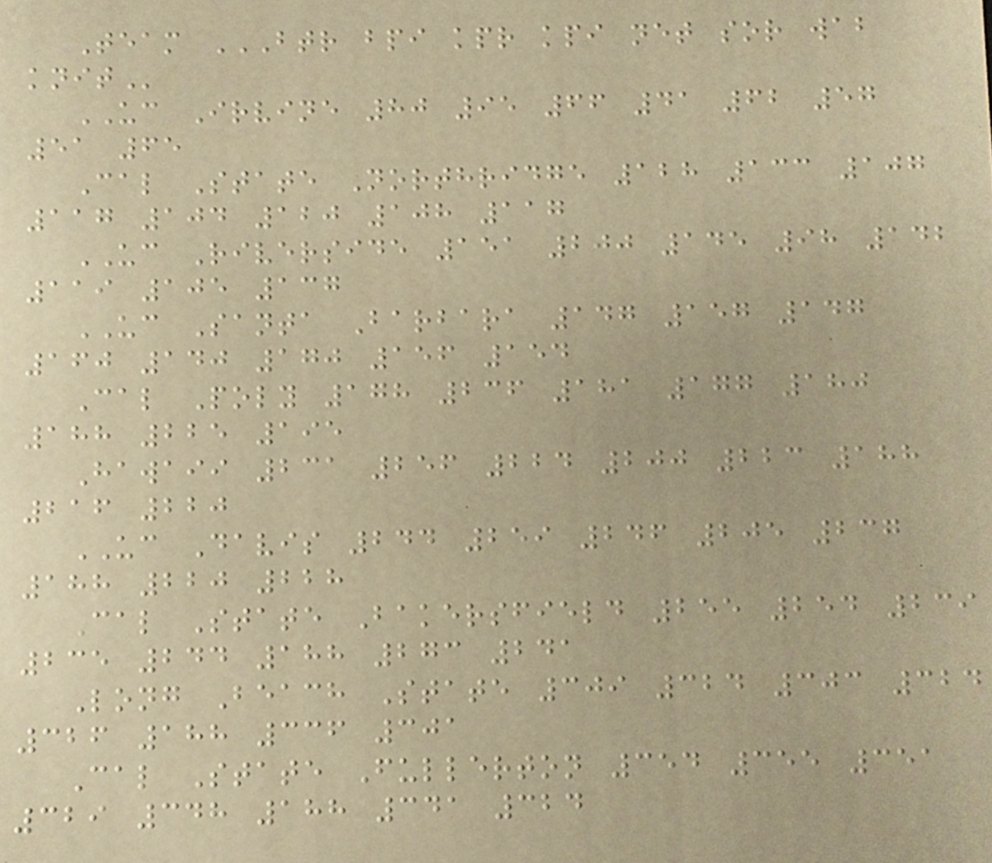Team BTR BPI KPR KPI NET SOR WAB
KNIT
UC Irvine 80 95 66 41 62 57
51 65
Cal State Northridge 128 133 107
117 104 120 108 117
UC Riverside 151 200 145 98 142
119 105 137
UC Santa Barbara 147 157 147
160 140 170 156 154
Cal Poly 178 236 181 177 180
188 225 195
Hawaii 231 256 224 200 223 188
216 220
UC Davis 244 259 246 205 237
188 220 228
Cal State Bakersfield 255 254 239
235 244 188 273 241
Long Beach State 309 324 303 324
326 188 336 301
Cal State Fullerton 354 355 351
329 348 188 341 324
